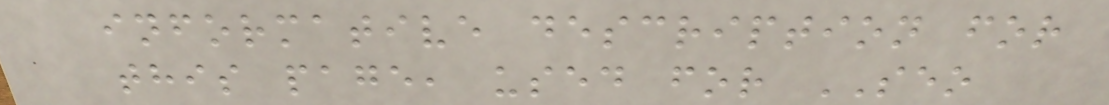informative description for
this page, used for SEO
